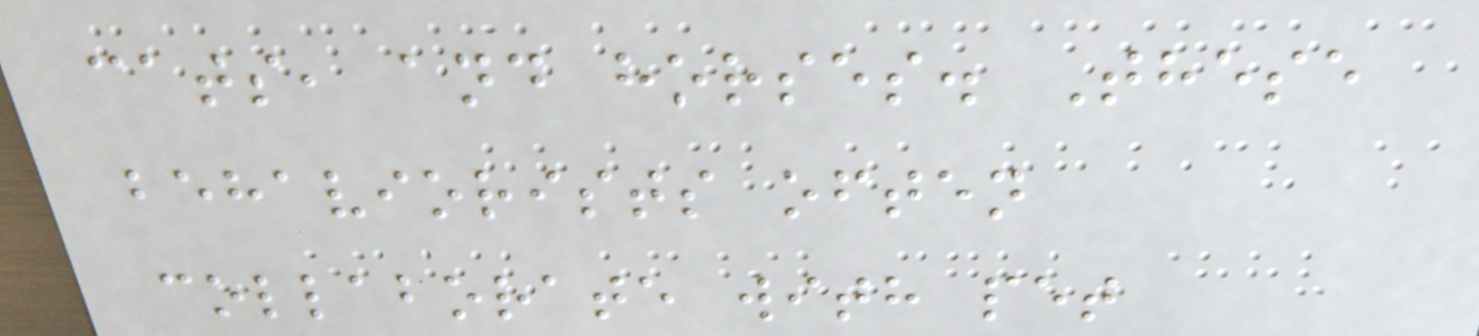cats, and horses. These
behaviorists often
collaborate with pet
